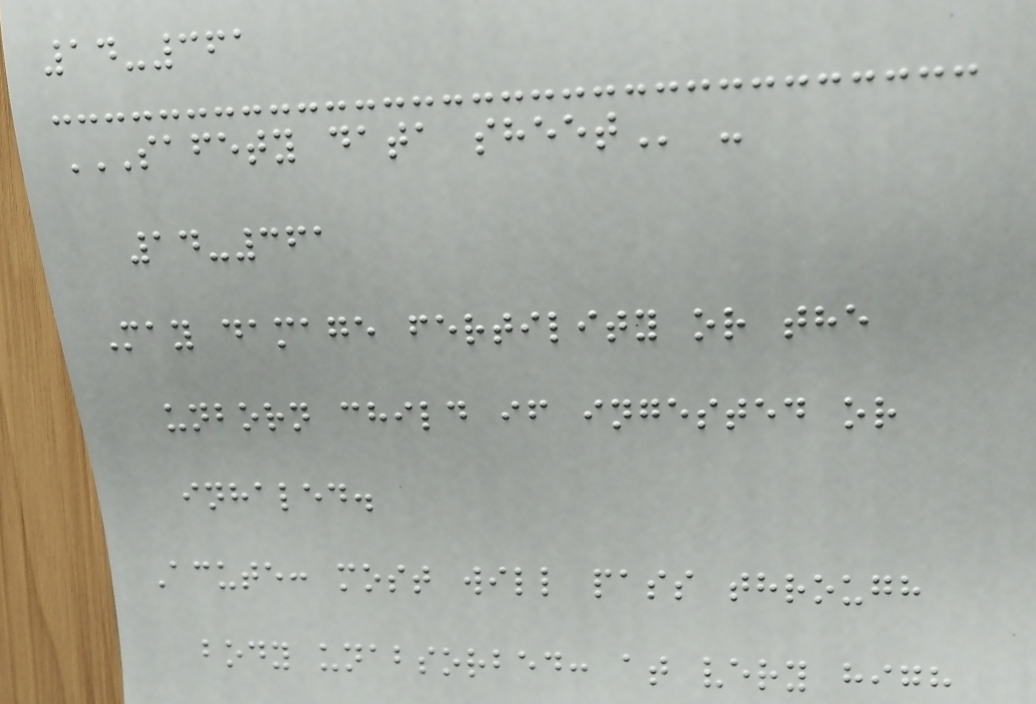14-361
SAFETY DATA SHEET -
14-361
May damage fertility or the
unborn child if ingested or
inhaled.
Acute: most will pass through
body unabsorbed: at very high
